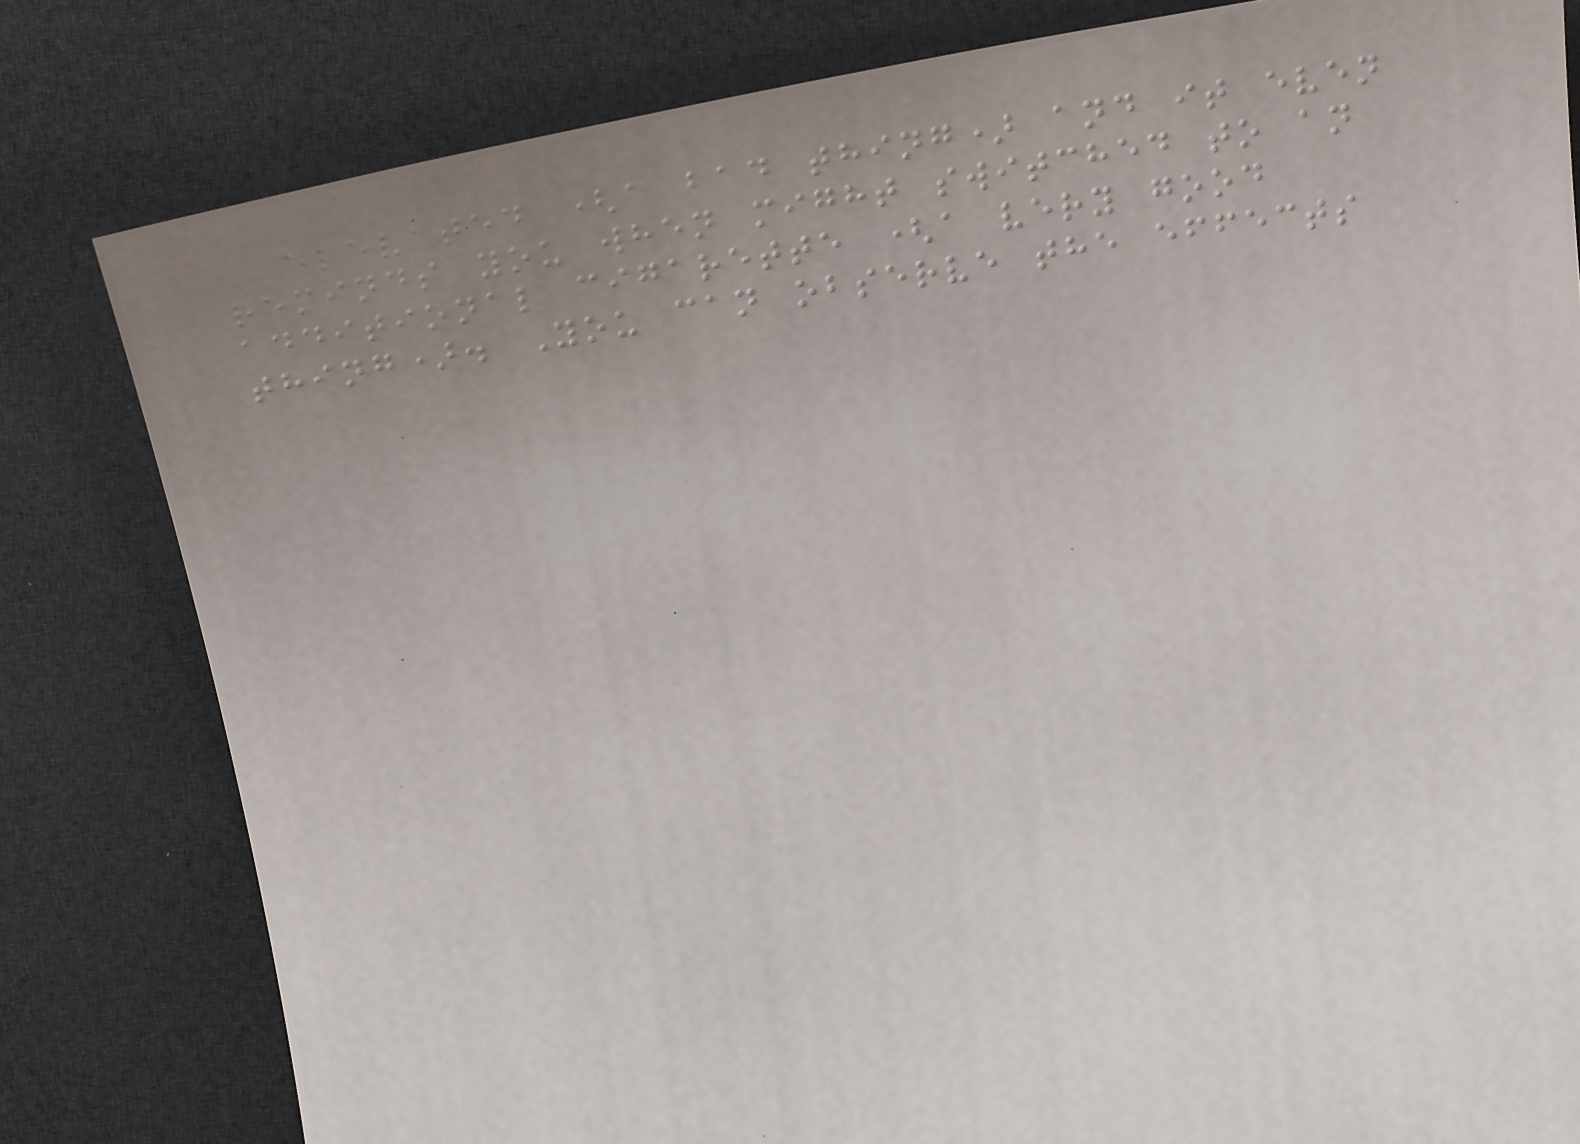elevated (a bad thing) and it even
reminds you when might switched to an
additional cigarette (a very good
thing). You can observe the effects
